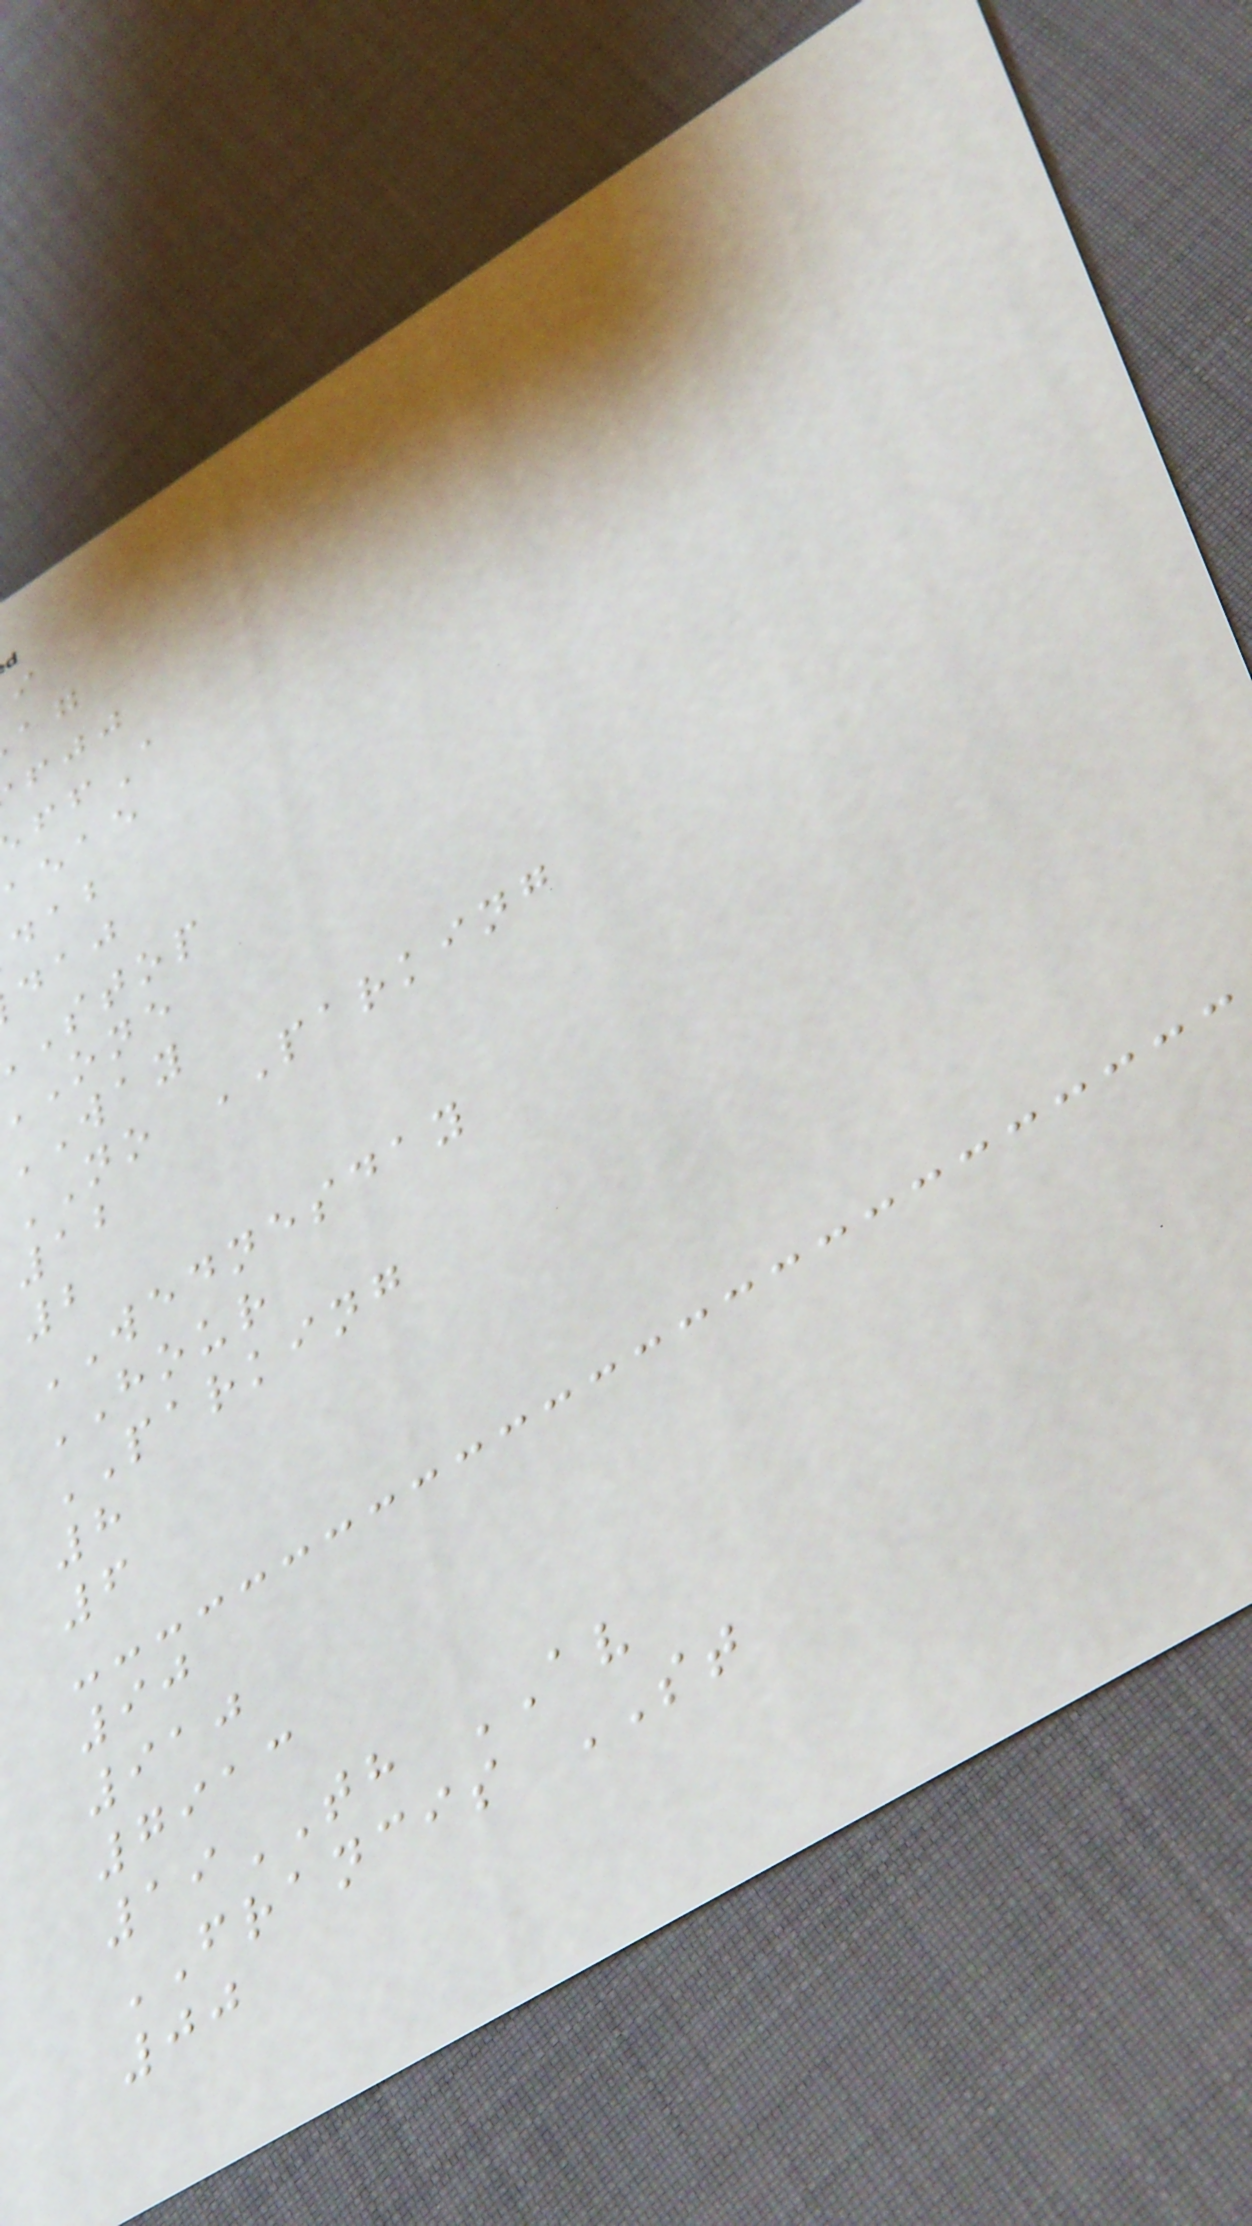aeae
stop
WAY
NO PARKING
12
2
WEDNESDAY
HOUR
PARKING
8
6
90
910
7913
19TH AV
FRANCIS ST
00
